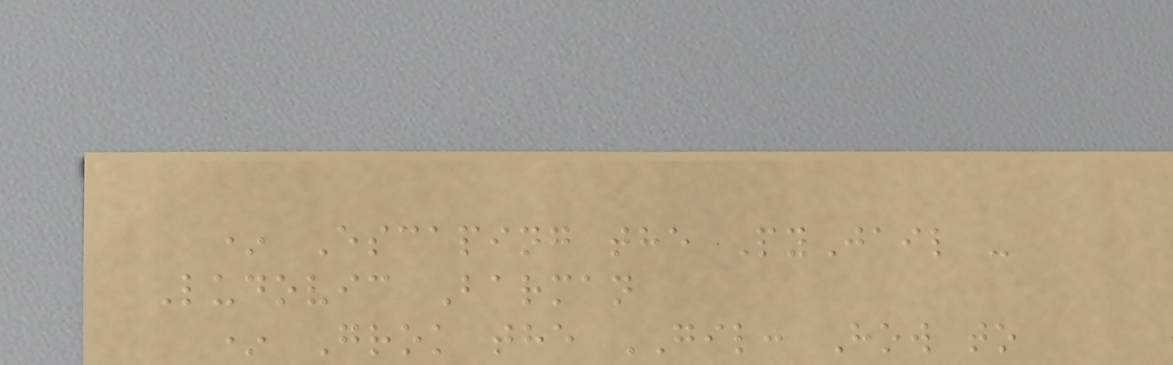* Escaping the PyJail -
Ludovic Barman
* Grok the GIL: How to
